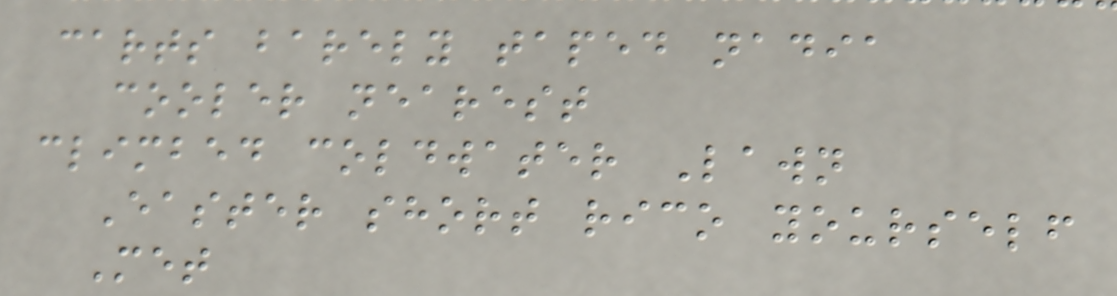carts barely taped nadia
cooler nearest
climbed coldwater Lawn
Easter short rico yourself
Met
